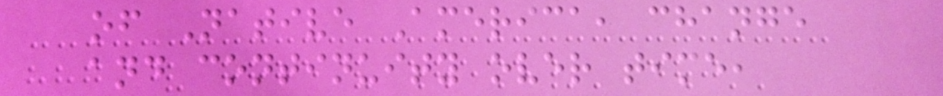of Native America, change
and continuity over time,
